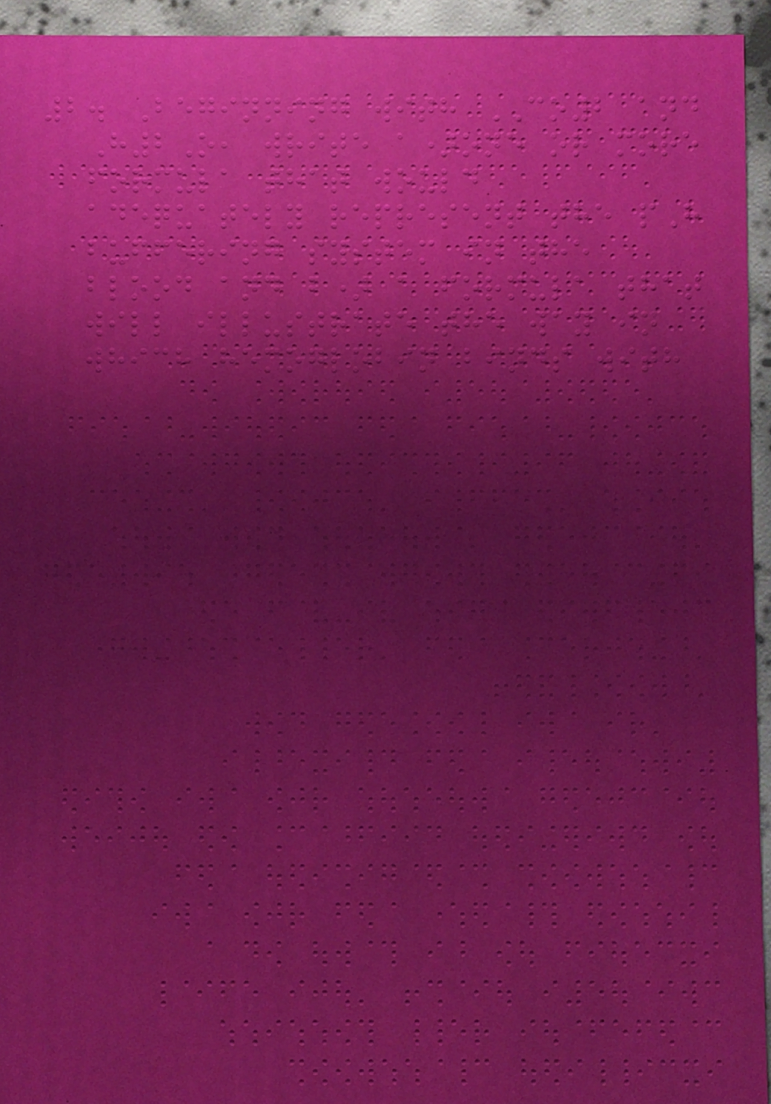2. Beginning with CO2 and
H2O, write a)one or more
formula that would
adequately represent the pH
buffering system in the
blood and b) a formula that
will illustrate the way in
which hemoglobin binds with
